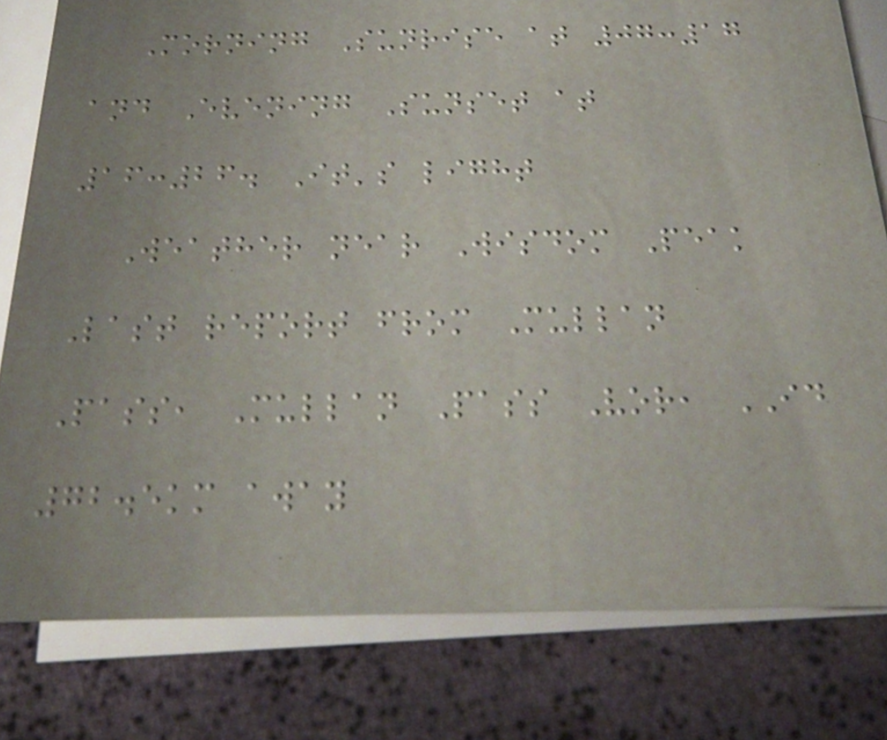Morning Sunrise at 07:17
and Evening Sunset at
16:26. It's light
Weather near Wisdom Peak
Last report from Mullan
Pass, Mullan Pass Vor, ID
72.5km away
